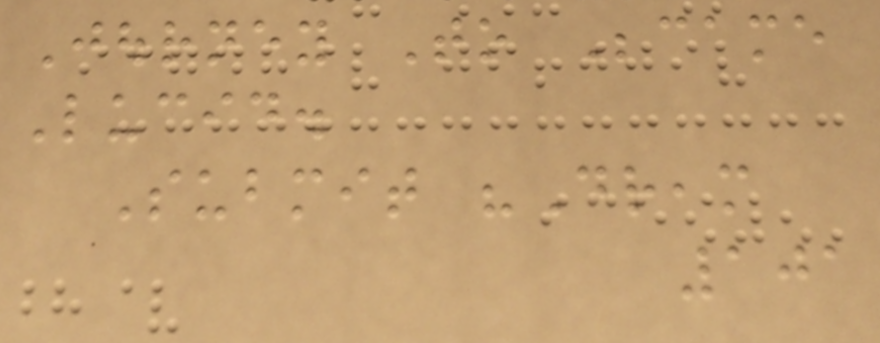Journey To Became
Lucid.
Submit "Dream
101
